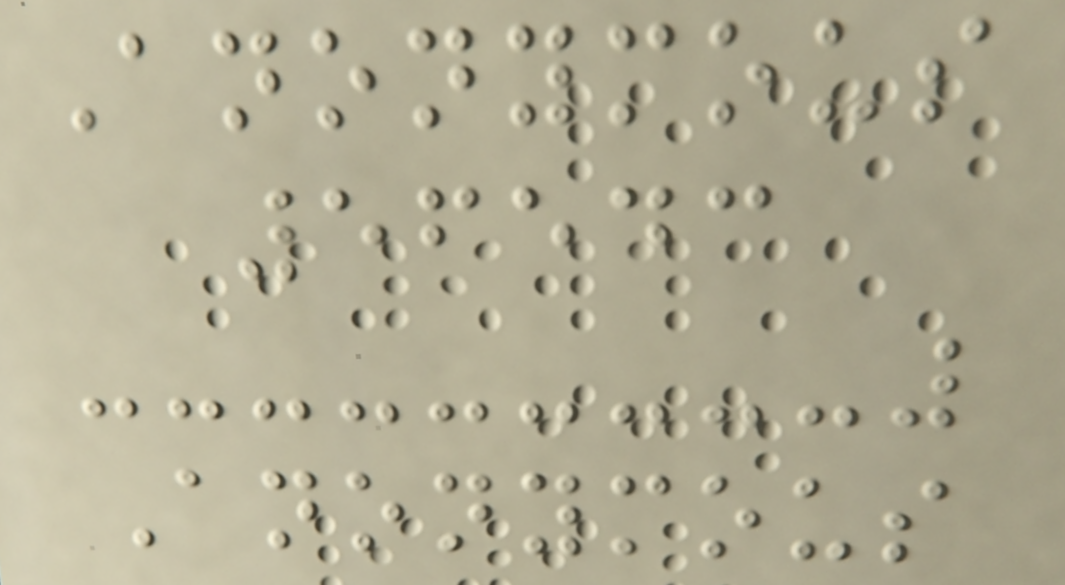Anonymous
56543
Anonymous
